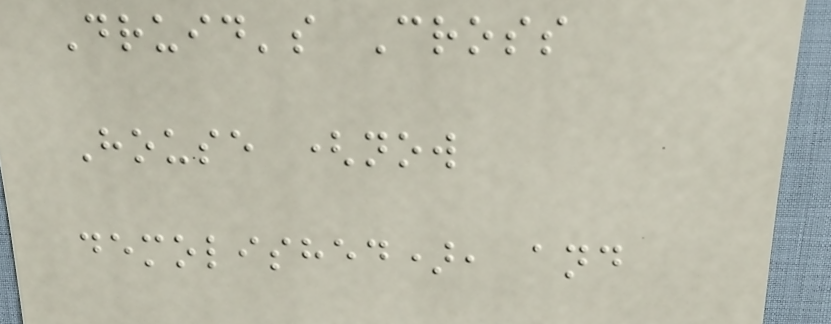Druid's Cross
House (now
demolished), and
